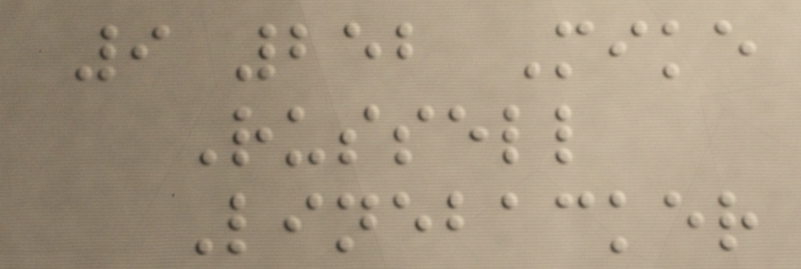9 252 Mike
Russell
Linebacker
